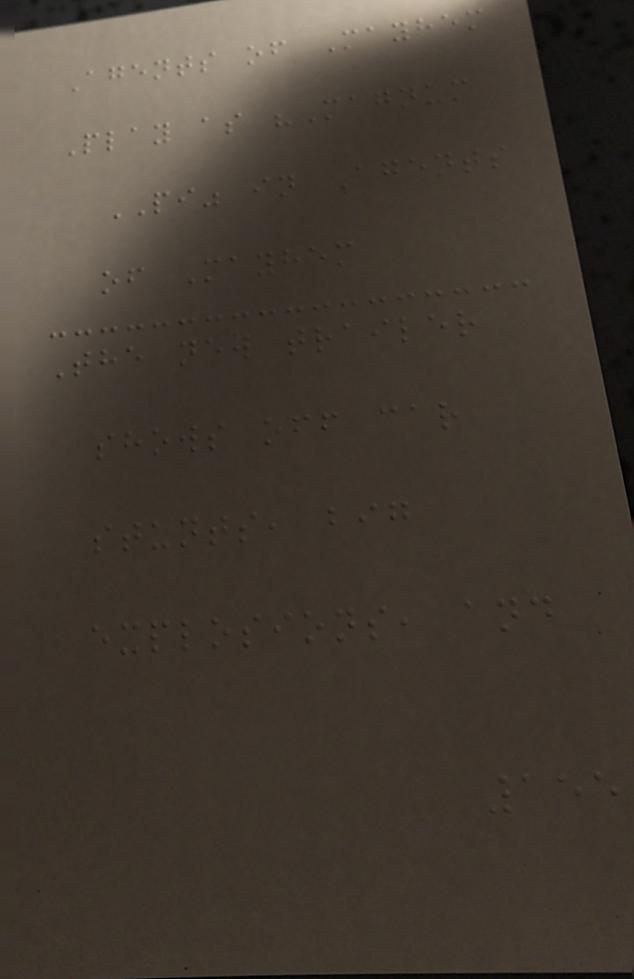Agents of Mayhem
Play as "Magnum
PI" in Agents
of Mayhem
The new trailer
shows off car
stunts, big
explosions, and
155
